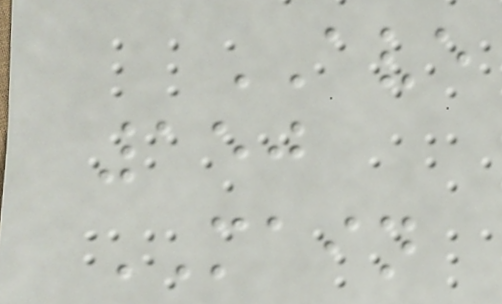AVE
150
MAIN
